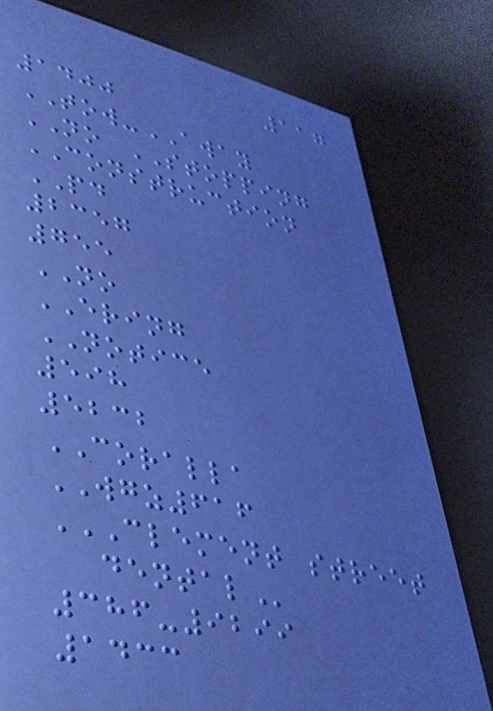117
1400
TOW-AWAY
NO STOPPING
CONSTRUCTION
PD
2357
755
NO
ERING
NOTICE
598
5232
CORALLA
WGZ616
CLEMENT STREET
DENTAL
386-9299
1433
